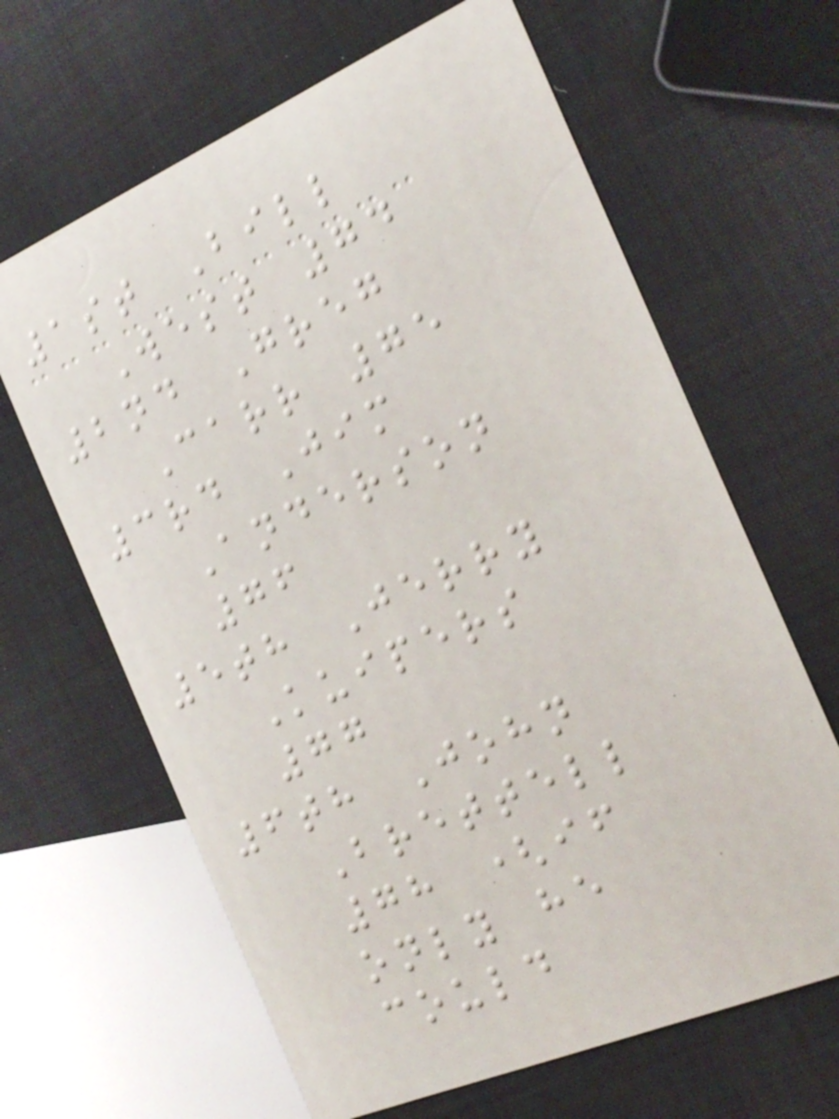1st Bill
West 74
2nd Greg
Carr 75
3rd Jim
Anderson
76
5th Jerry
Kuipers
77
6th John
Brettell
78 (if
only he
could
